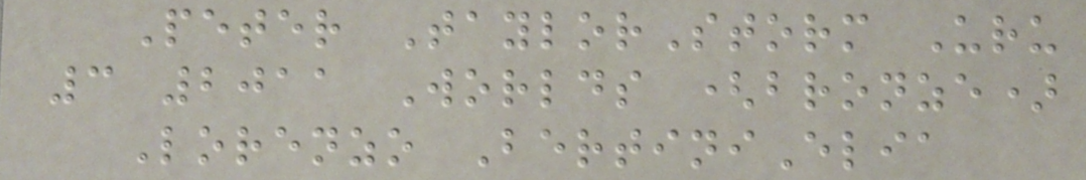Peter TaylorStorm Uru
3 2011 Worlds (bronze)
Lorenzo BertiniElia
